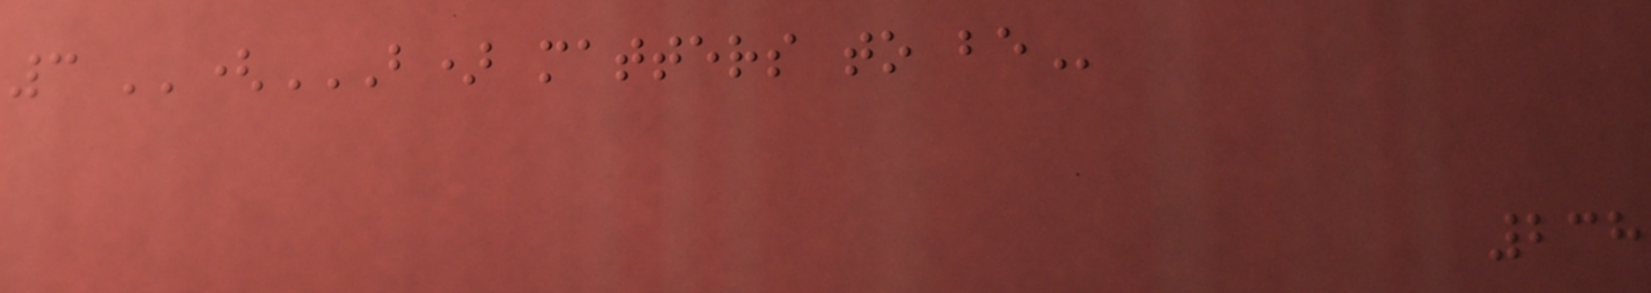3 ''(B) MATTERS TO BE
238
